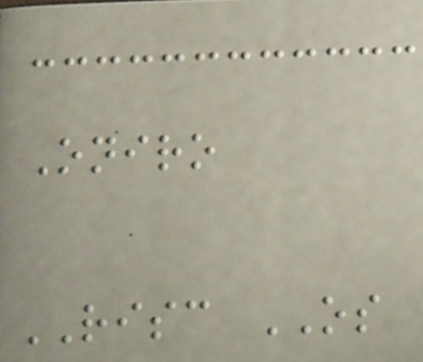Oniro
RISC OS
